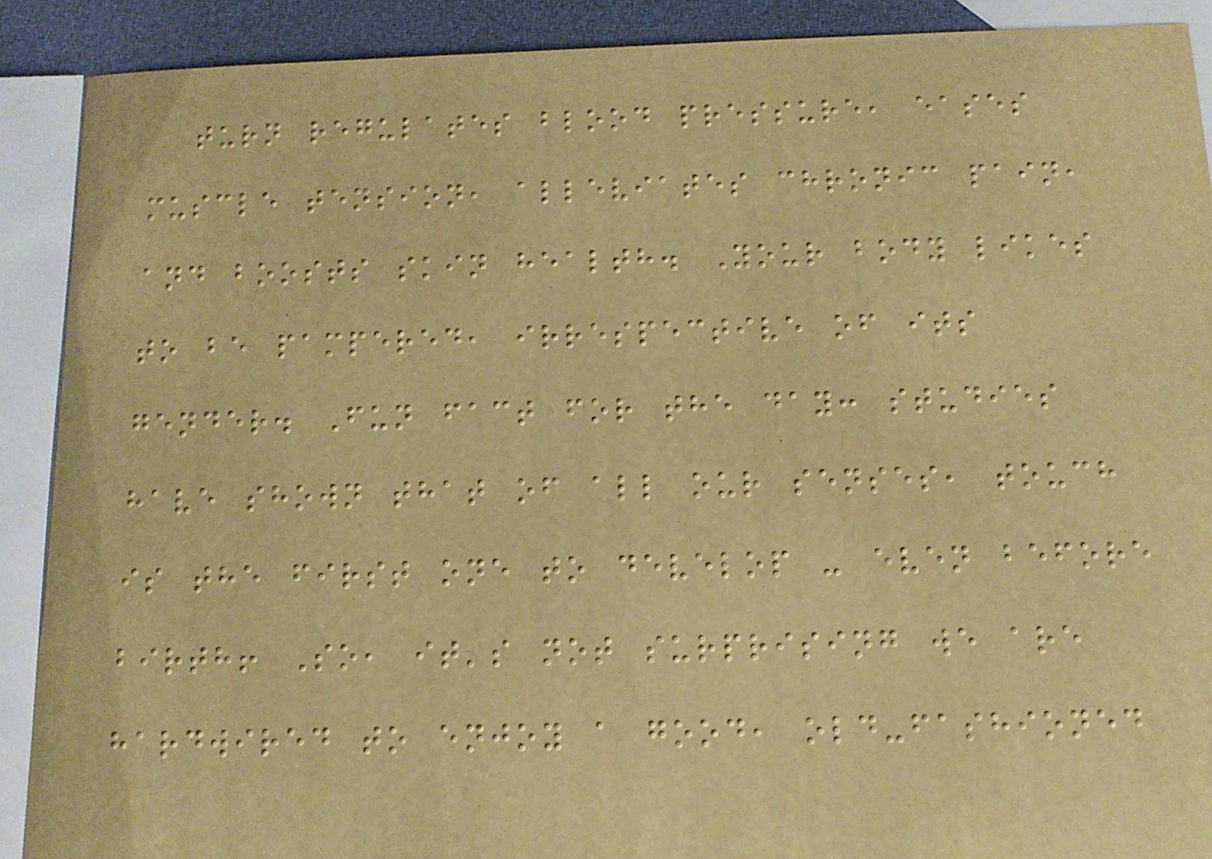turn regulates blood pressure, eases
muscle tension, alleviates chronic pain,
and boosts skin health. Your body likes
to be pampered, irrespective of its
gender. Fun fact for the day: studies
have shown that of all our senses, touch
is the first one to develop - even before
birth! So, it's not surprising we are
hardwired to enjoy a good, old-fashioned
